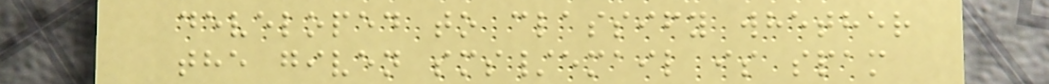developed to classify whether
the given sms/email is spam
